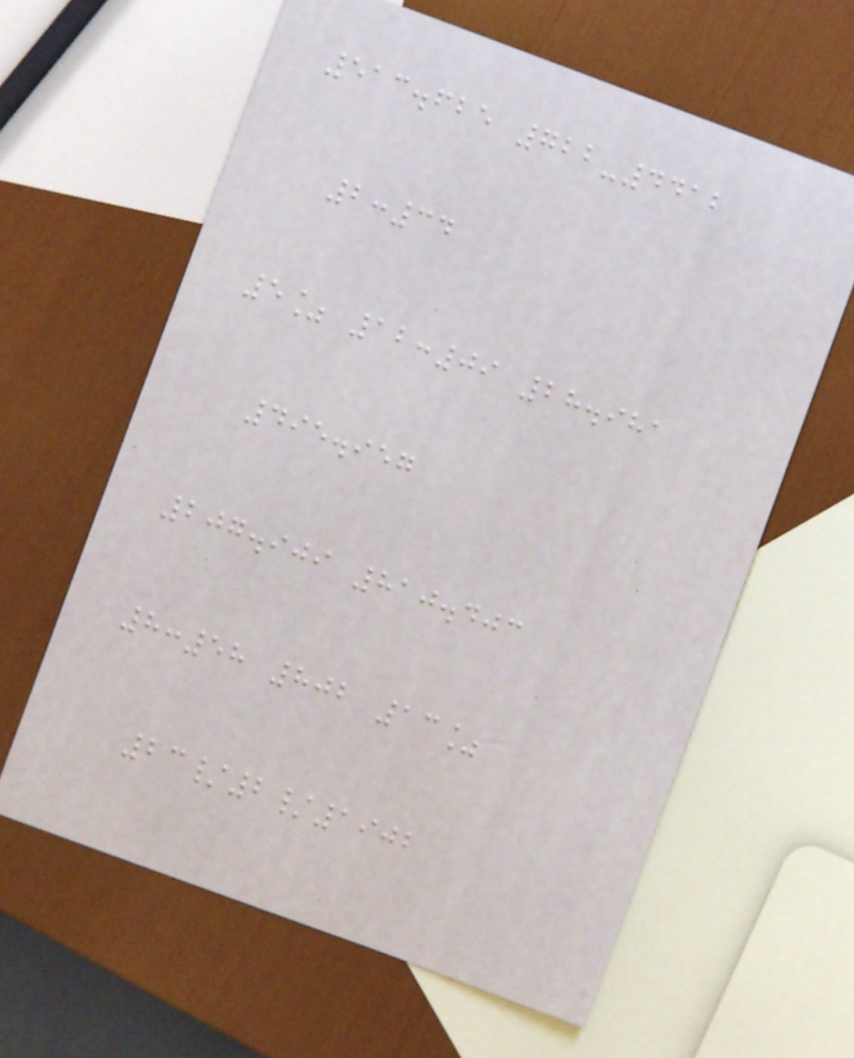513.625 722-4412
2:34
5% 12:09 28.981
495.957
207.909 810.403
8:58 802 13%
23/2/1902
